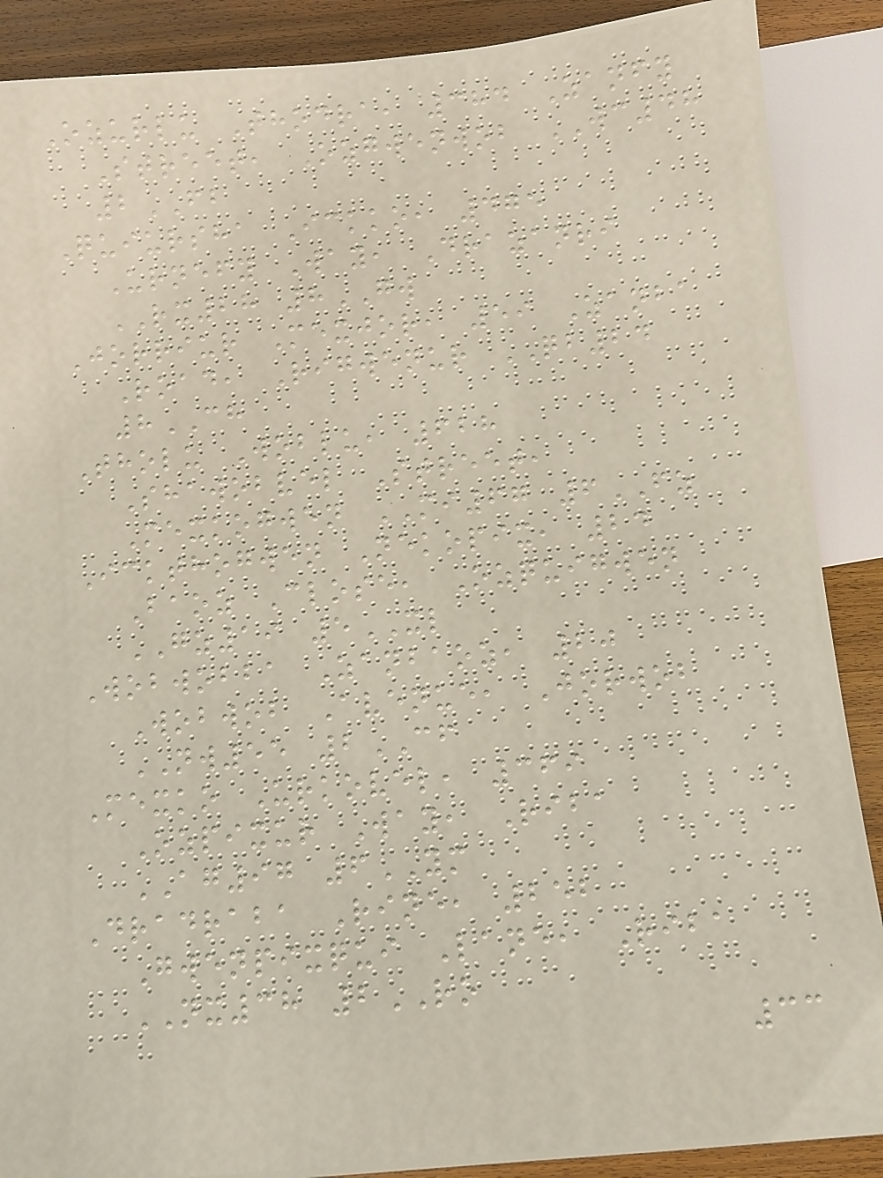Ozurlu Thodra, 384 Zanfy
Street, Ozgwenwob WC48
2FB
Quiursha Ickko, 475
Urnefy Way, Drazanri
RX28 8GW
Jorriur Mexjor, 59 Zanba
Road, Rigwenur QB24
8CH
Tholu Woblu, 628
Shawobvel Street,
Mexkogwen MI67 6FZ
Ickthogwen Nekopix, 24
Baoz Close, Ozquigwen
GZ19 5XL
Wobwobba Zanbaoz, 20
Wobwob Avenue, Jorwob
NW55 2CF
Mexko Urkovel, 369
Ozpixur Way, Riba
AG97 6YM
Dradraba Rine, 252
Gwenpixqui Lane, Riba
NX38 2RO
33
